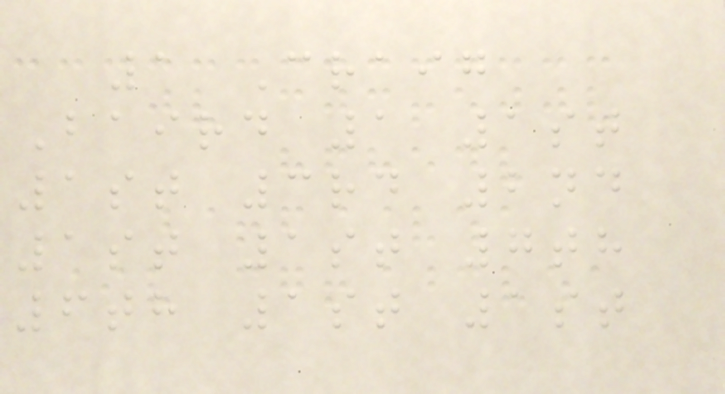1 Craig
Baird 1 1st
1st 3rd 2nd
1st 1st 7th
6th 1st 1st
